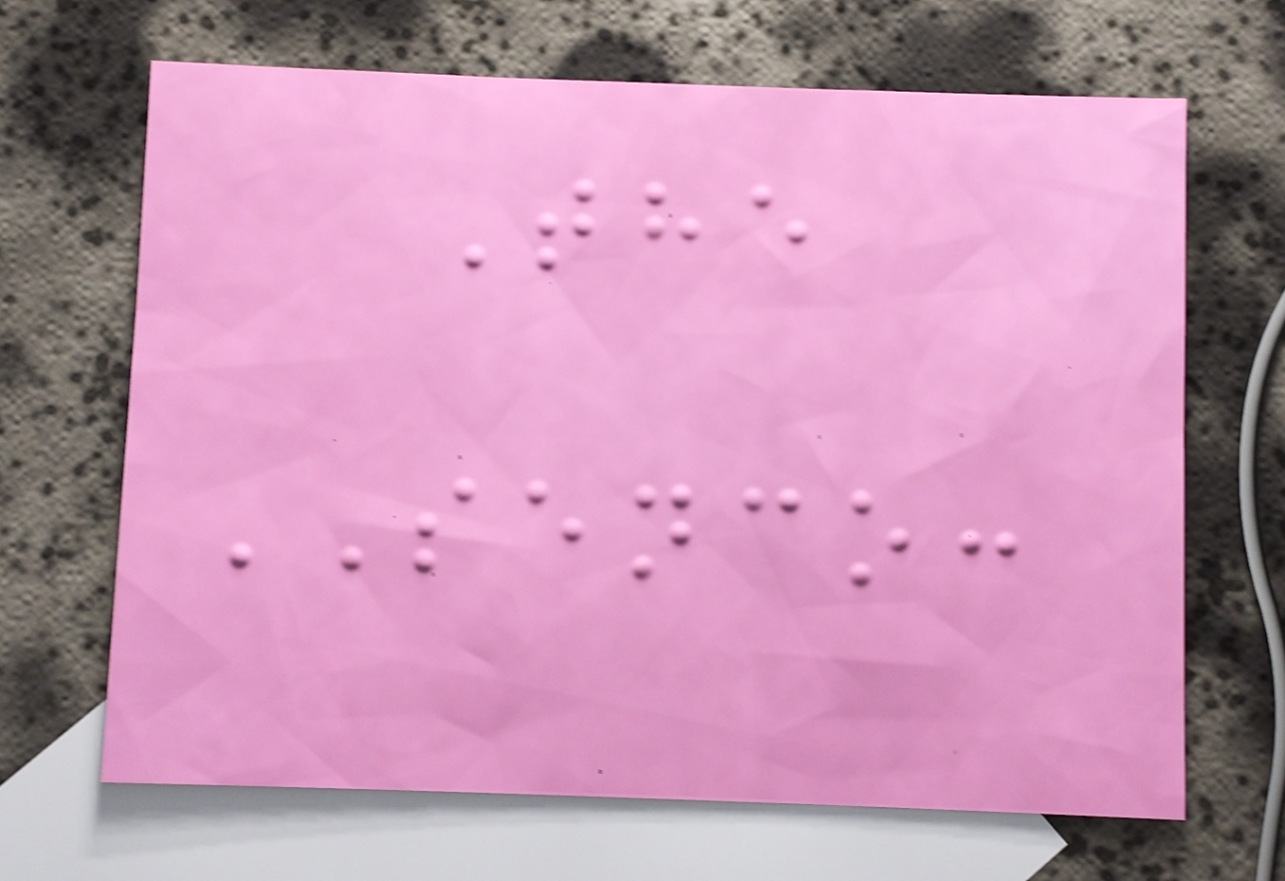The
SENCO:
